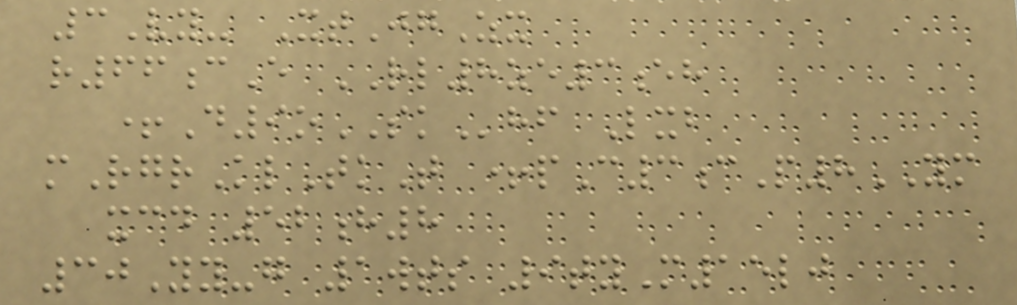3Vy- XtJgZx
r66cE RL8ze3eh
+D9oSKhf Lxb
mRgrKlTkT +pC3cP8YM
xcd 52h8
30Yy-g 1wts 9tyM15lj
